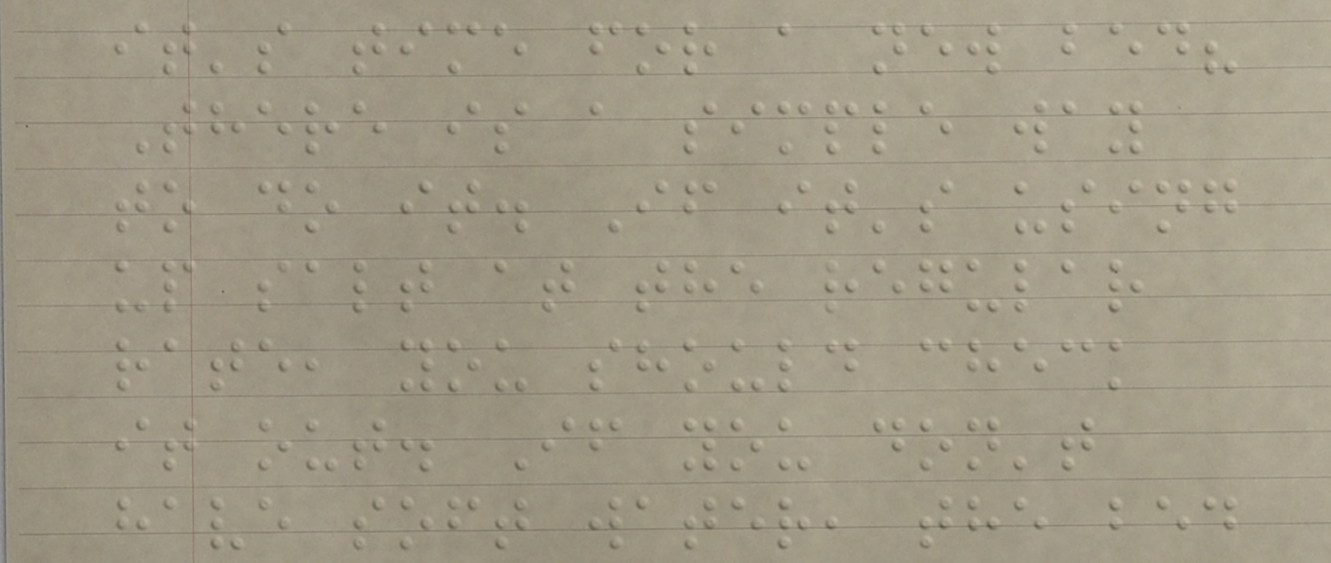it's time for a new bed?
There is a simple way
to do it. If it's using
up salt at the regular
rate, you should check
it out. If you don't
have soft water, the bed
